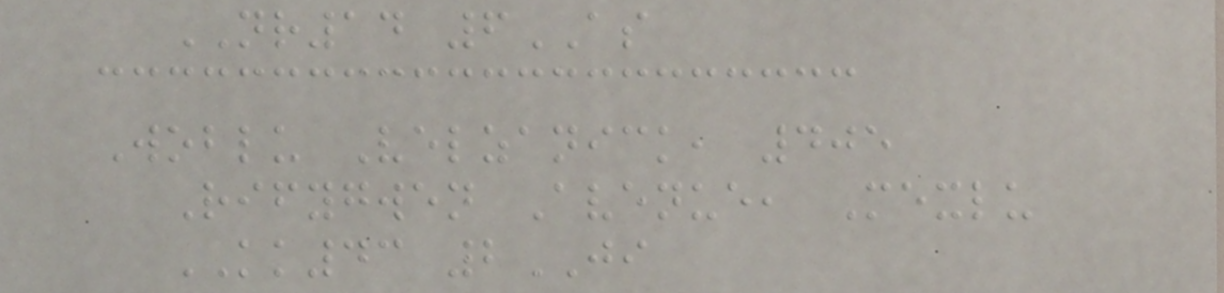NR14 6AS
Woblu Velzanick, 405
Rifygwen Avenue, Mexlu
KK43 2JI
